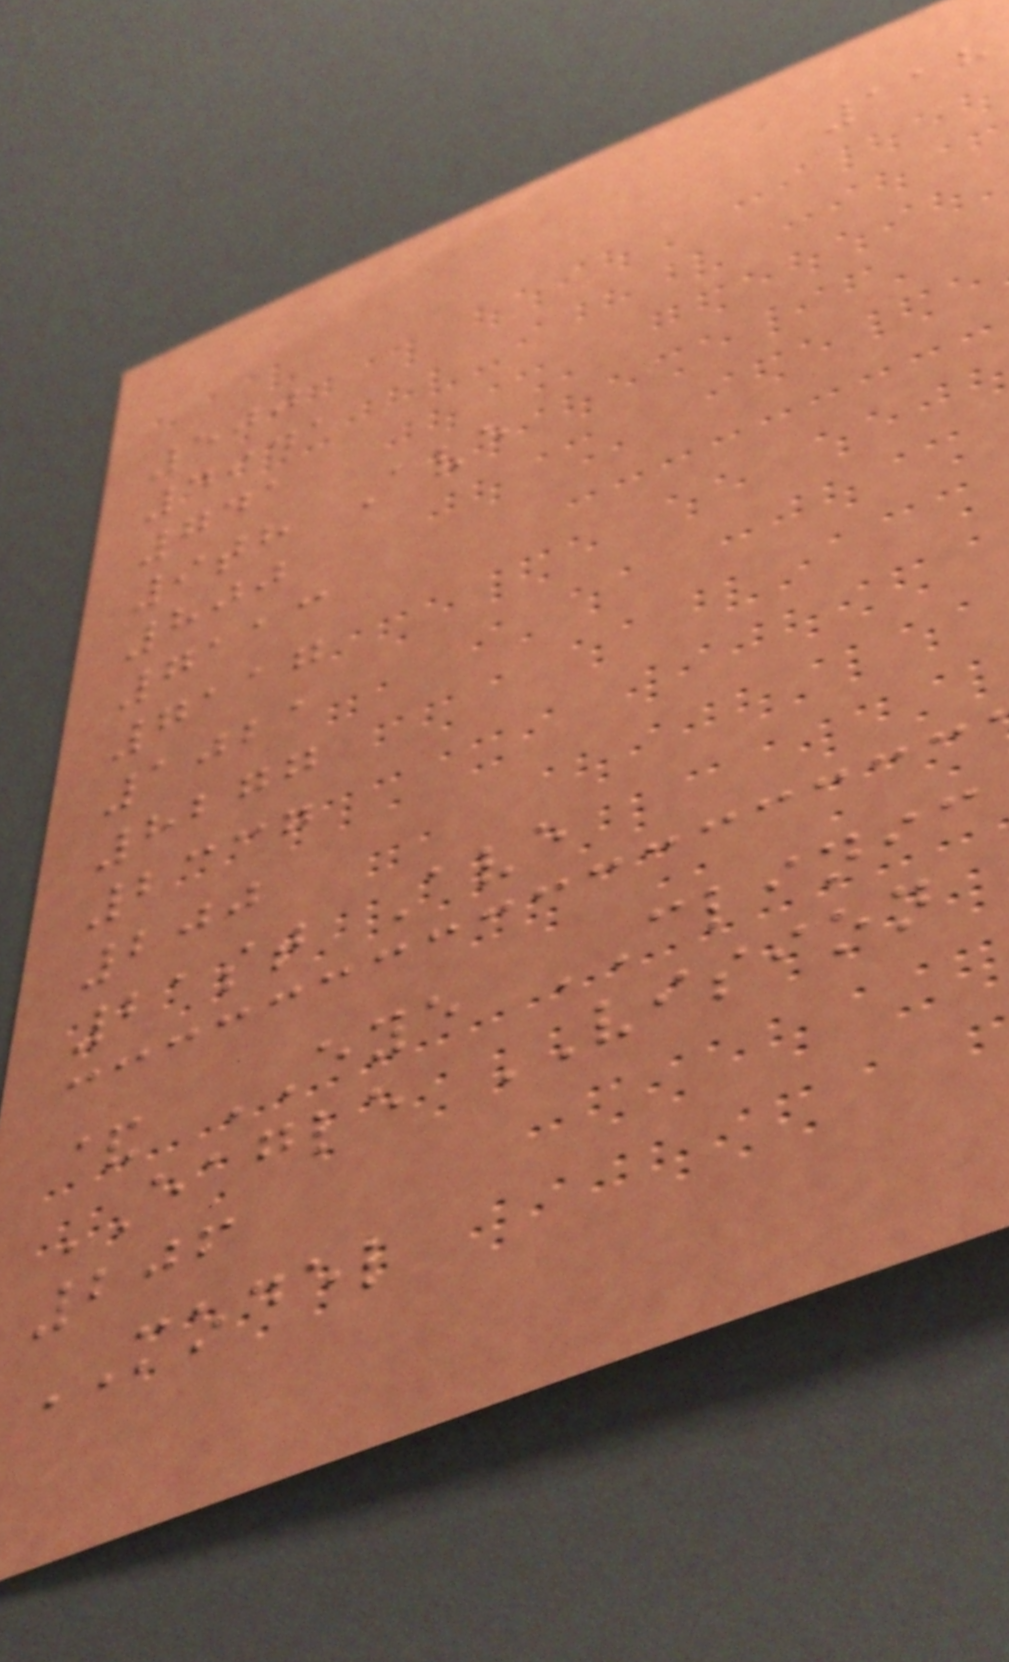118
500
4941
741
9th Ave
800
7113
7117
1021
8277
2337
200
21st Ave
& EYE CLINIC
EAGLE VISION
206
MODEL
